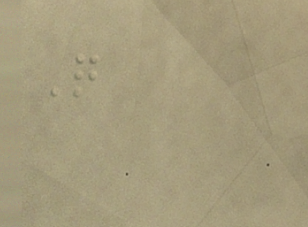Q
